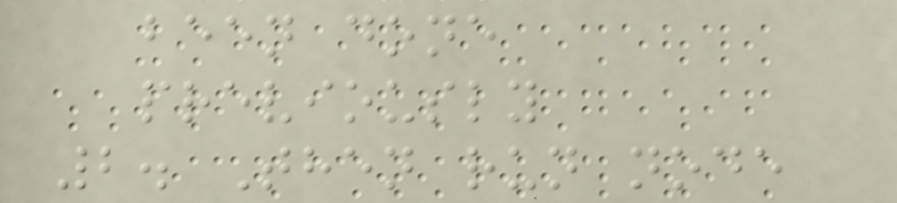been done
previously
2. Then run node
